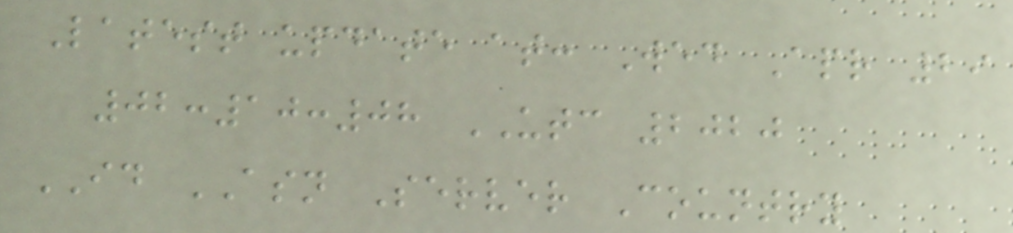Latest update at: Wed Apr 29
02:10:08 UTC 2020
ID ASN Server Country
